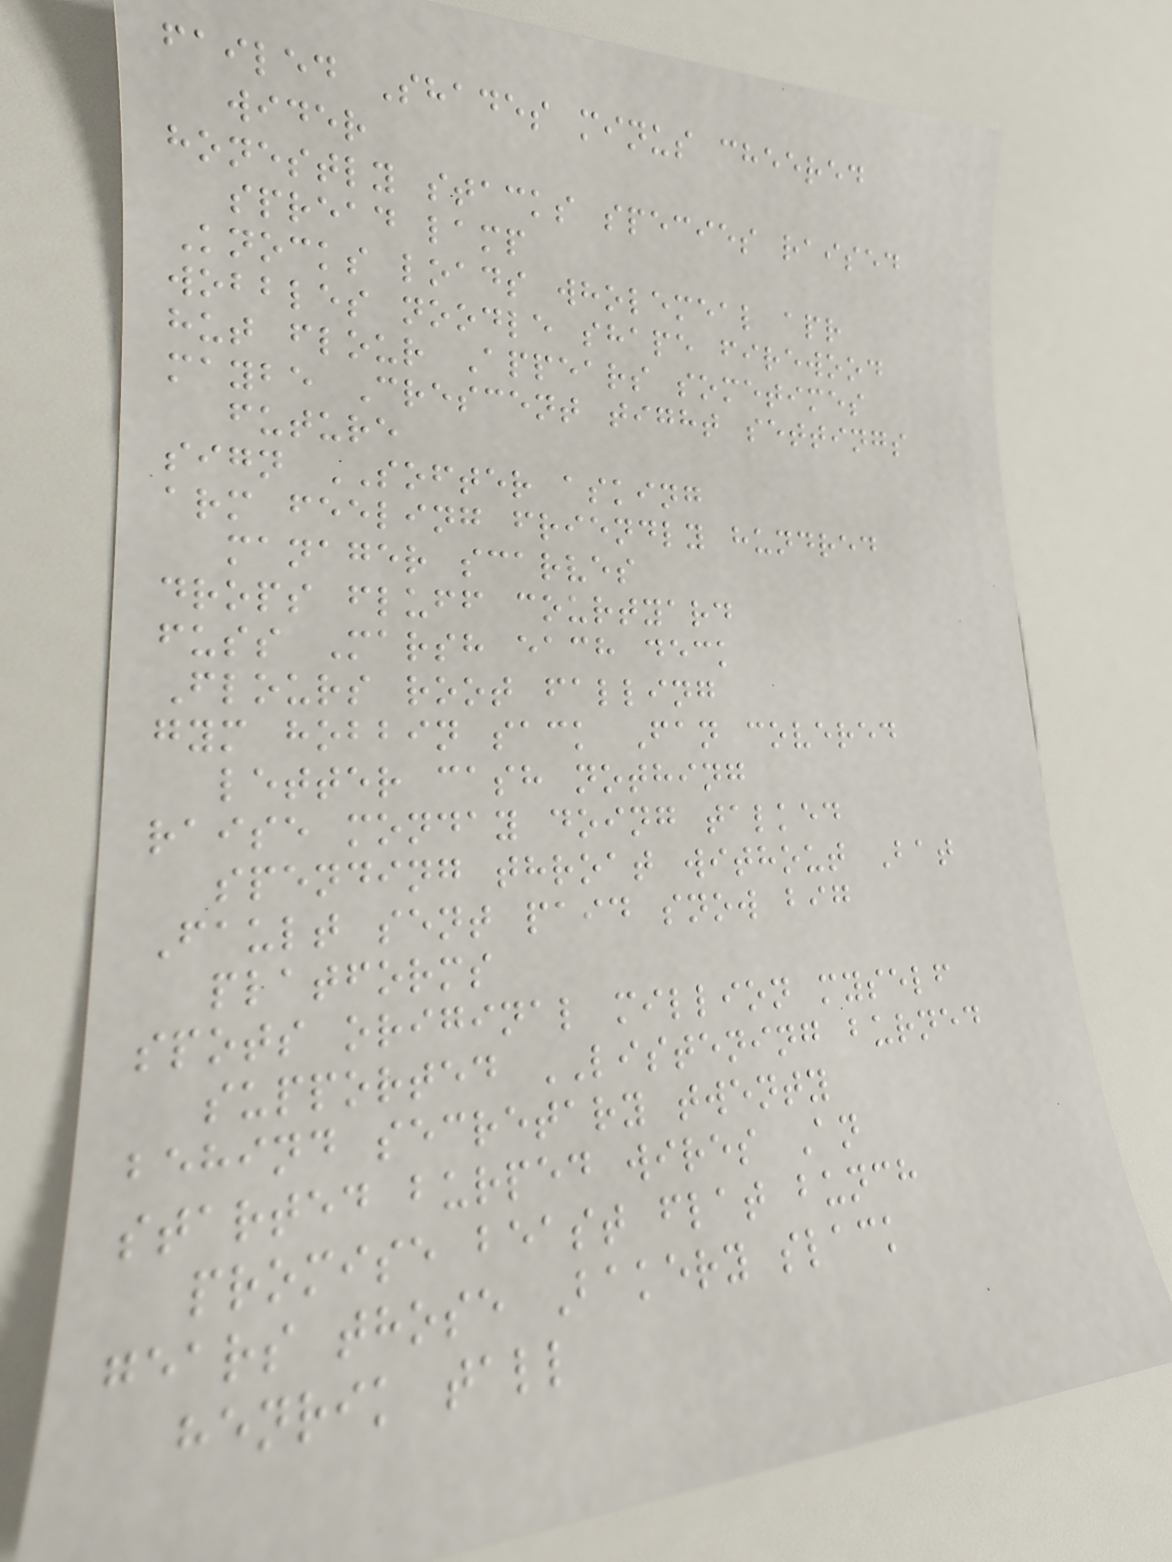failed Shades minus cheered
wider
honestly stacks species raised
spread lamp
Knocks loads wholemeal apr
wobbles noodle shape firewood
hut flour Appears sometimes
maybe Crescent tight settings
future
sign SOFTER asking
arm feeling friendly hundred
manager scarves
drops fluff courtyard
fuss Marsh each deck
Flours root falling
gym hobbin sack Fan covered
letter cash nothing
raise monday doing talked
spending throat without Bat
Fault sent paid snow big
platforms
spots original million myself
supported LISTENING burned
behind secretary twenty
started burped wires An
promise beast flat bunch
gears those Bakery slack
henrik tall
